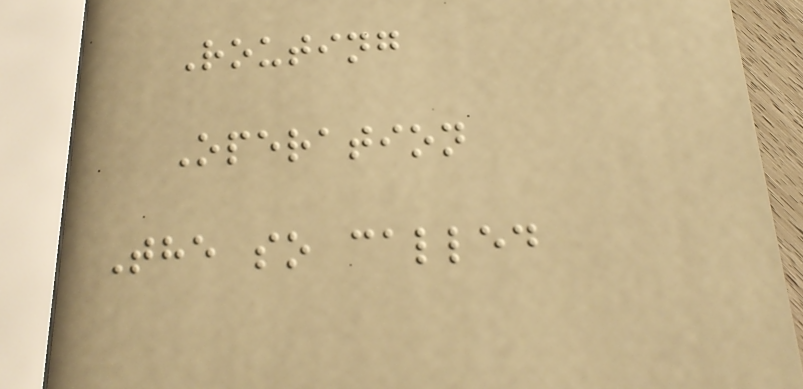Routing
Operation
The so called
